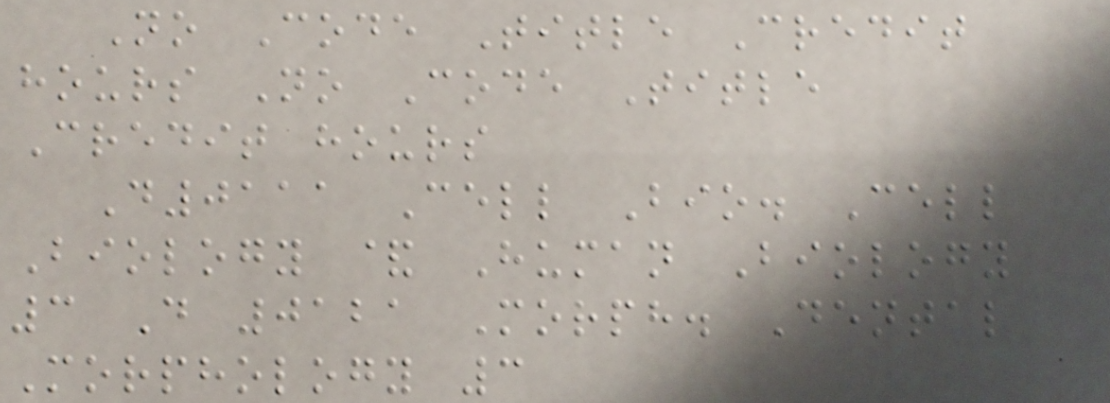No Code Title Credit
hours No Code Title
Credit hours
D0111 Cell Bio. Cell
Biology & Human Biology
3 D 0121 Morph. Dental
Morphology 3
